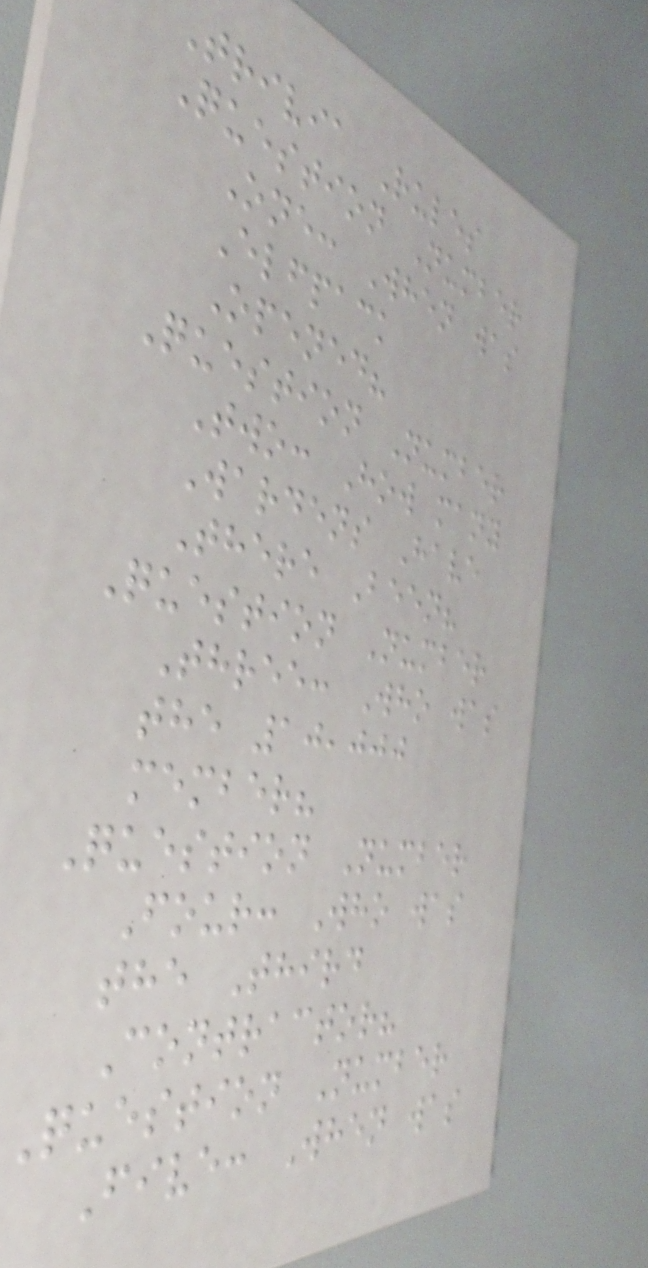Trivia Rules
Question Number
One: When was
Elfpack
Opened?
Question Number
Two: How many
Wardens Have
There Been?
Question Number
Three: Who was
the 10,000
member?
Question Number
Four: Who was
the Third
Contractor?
Question Number
Five: When was
